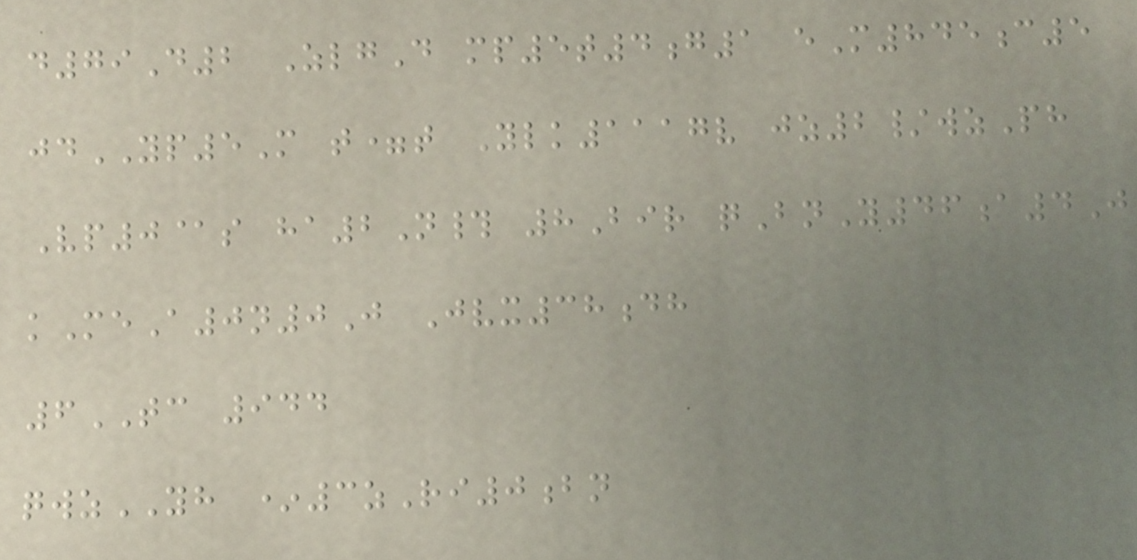d79D2 ZlgD mp5t4g1 eM845c5
jdYP5M t=t Ylk1117v jz2/wzPh
Vp0@s ha2N# 8Bir qBnY46a4J
kMeA0n0J Jvx38dh
6TC 944
qwzYH *3zRi0bn
